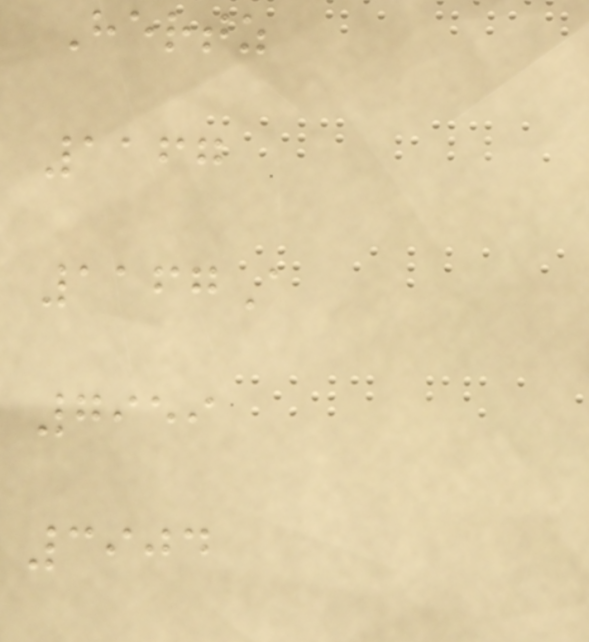Hertz
1167
1167A
7959
3904
